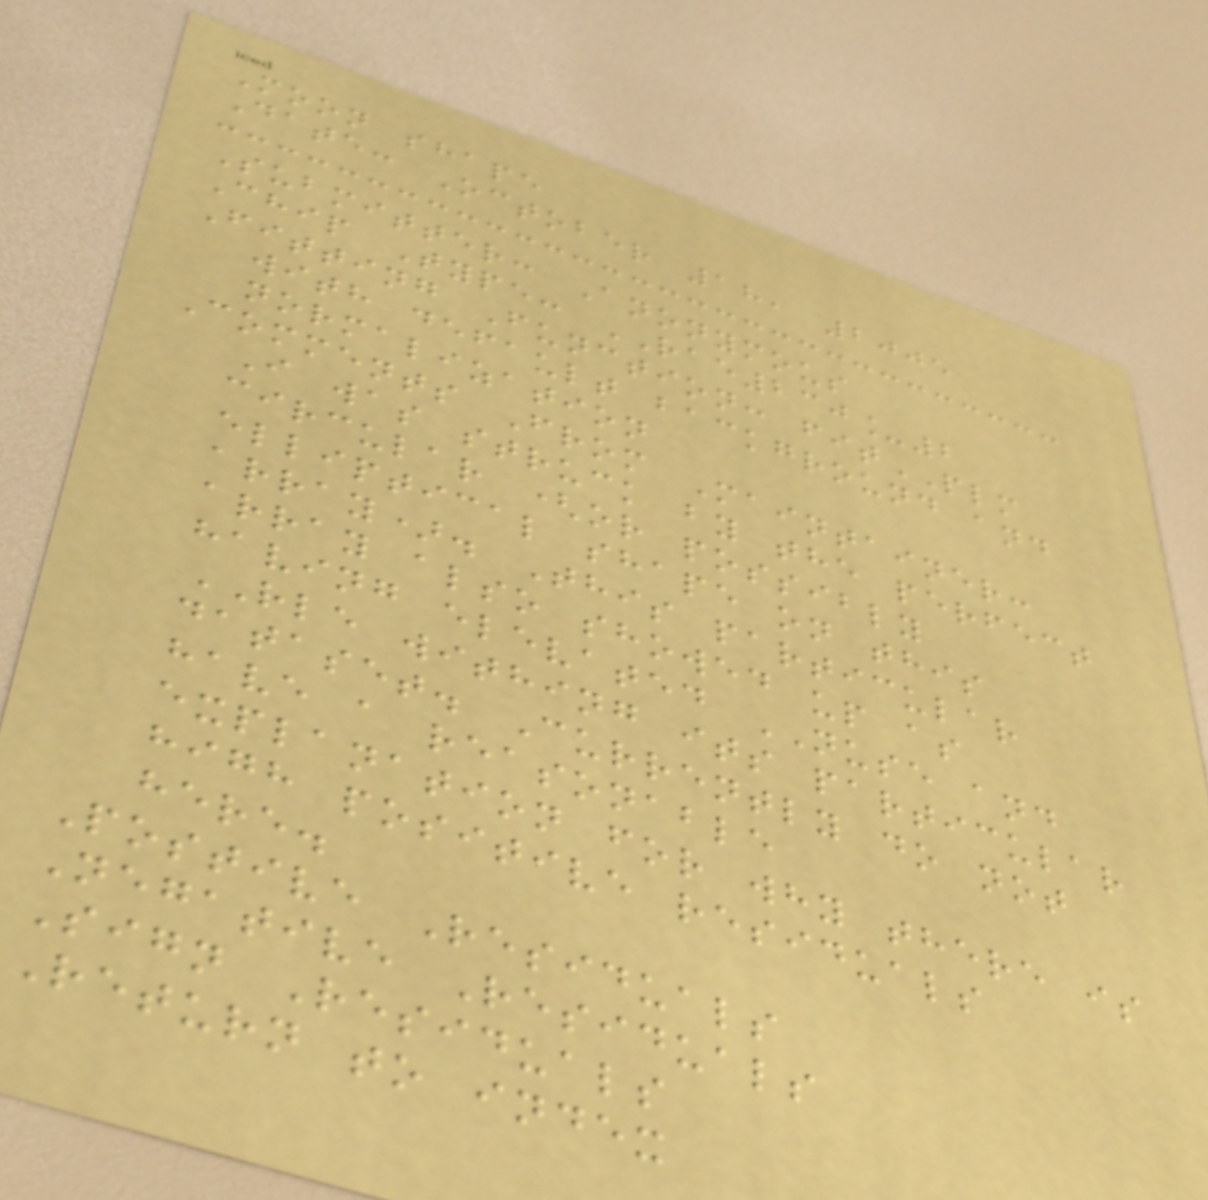Moon shape
Date: October 18, 2005
Submitter: Anonymous
Chip Type: RAE230_2
Fitting Function: fitPLM
with default background and
normalization
Comments From Maintainer:
I was struck by the perfect
circular (or possibly
elliptical shape on this
array). This particular
array also showed up as
having elevated NUSE and
RLE withing its particular
dataset. Currently do not
have a reasonable
explanation for why there is
high positive residuals
here.
Postive Residuals
Negative Residuals
Sign Residuals
Return to index
